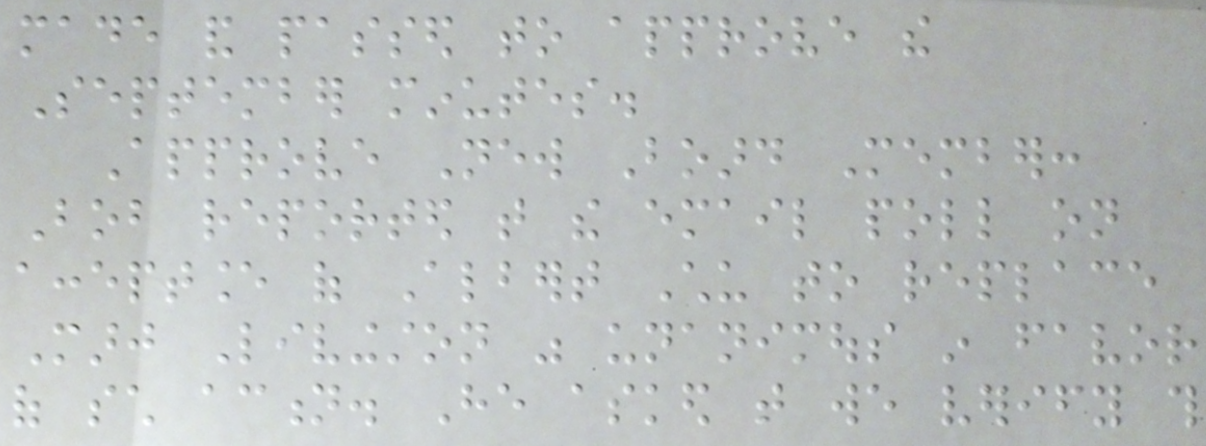made and passed to approve the
September minutes.
Approve New Board Member:
Bob reported that the email poll on
acceptance of Albert Chu to replace
Marj Livingston was unanimous in favor
of such action. He asked that we verify this
